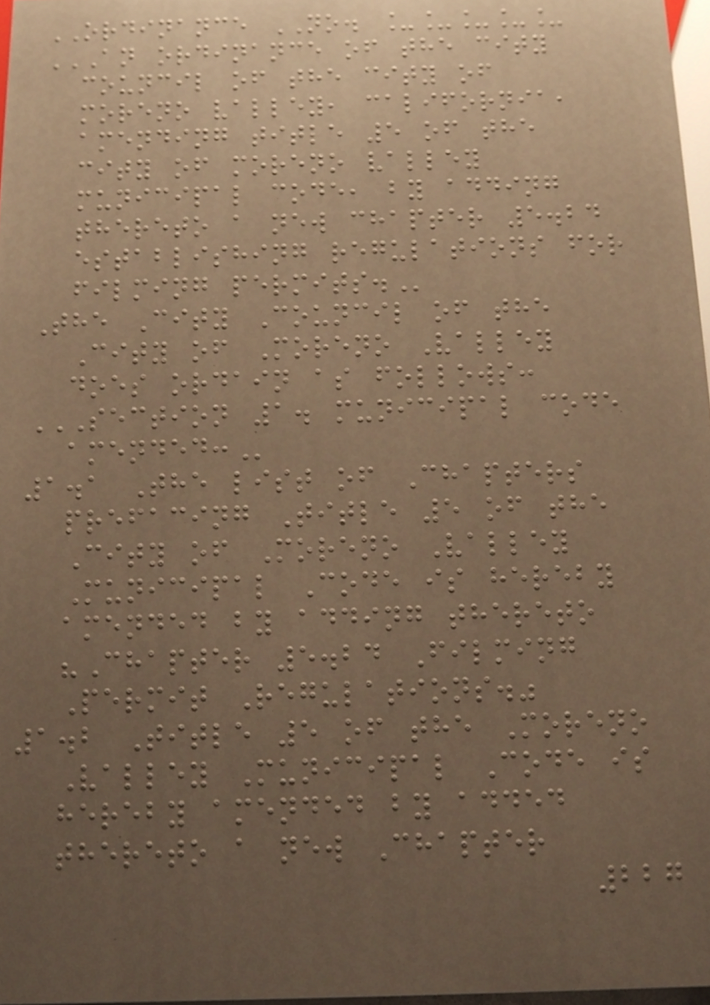ORDINANCE NO. _____
AN ORDINANCE OF THE CITY
COUNCIL OF THE CITY OF
MORENO VALLEY, CALIFORNIA,
AMENDING TITLE 5 OF THE
CITY OF MORENO VALLEY
MUNICIPAL CODE, BY ADDING
THERETO A NEW CHAPTER 5.24
ESTABLISHING REGULATIONS FOR
FILMING PERMITS.
The City Council of the
City of Moreno Valley
does ordain as follows:
SECTION 1. MUNICIPAL CODE
AMENDED:
1.1 The list of Chapters
prefacing Title 5 of the
City of Moreno Valley
Municipal Code is hereby
amended by adding thereto
"Chapter 5.24 Filming
Permit Regulations."
1.2 Title 5 of the Moreno
Valley Municipal Code is
hereby amended by added
thereto a new Chapter
227
